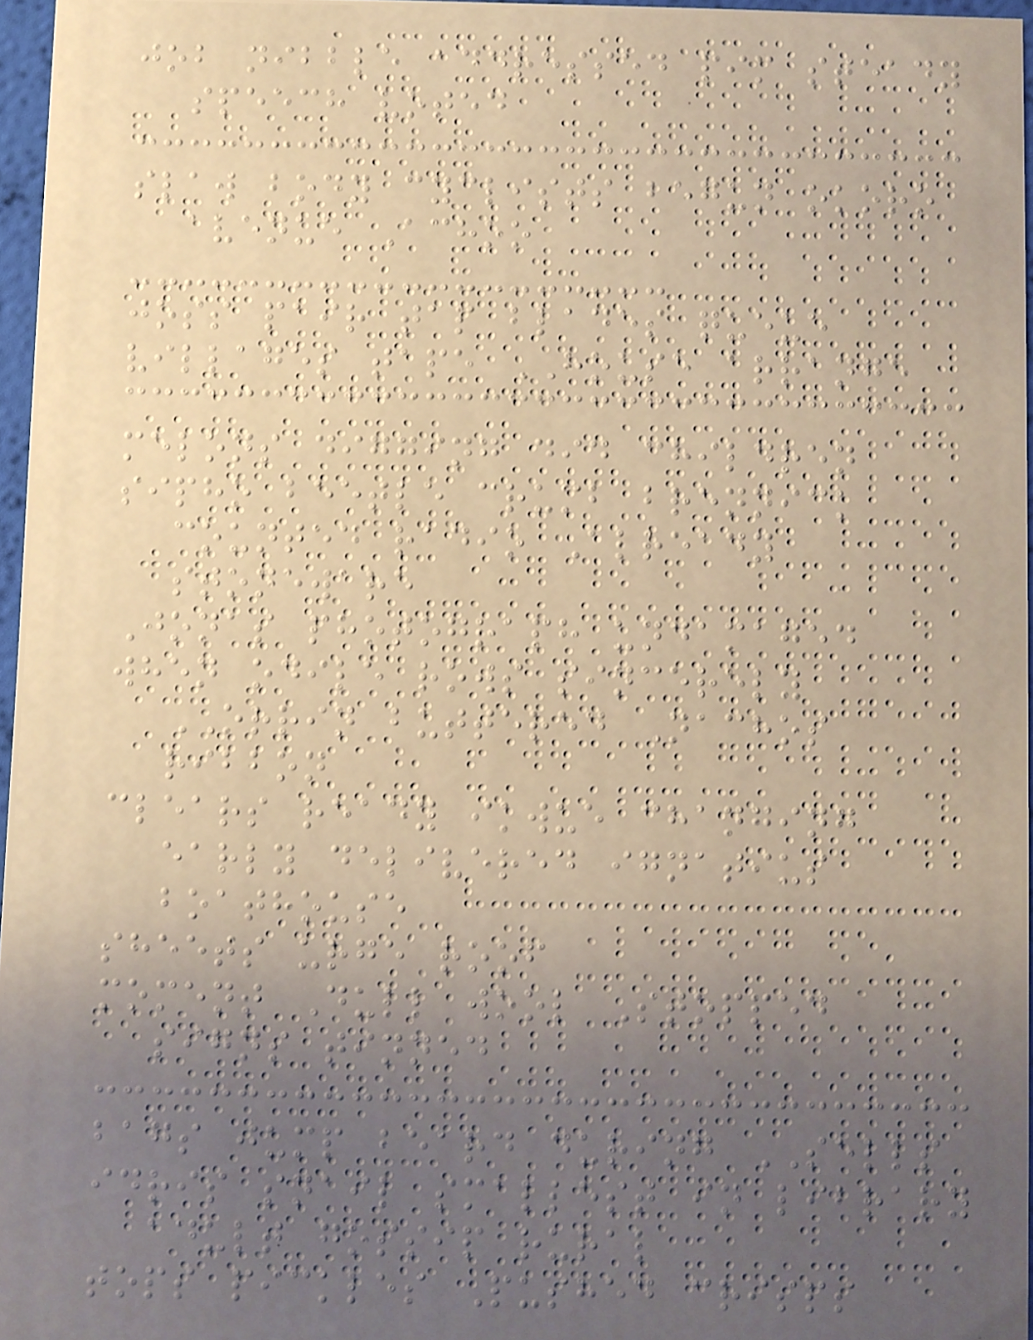job nibble addressed pim steady
speech voted
slaw body cyclists begun okoro
avenue Achoo
joss pair tap blades queue
villages tape HOUSE arrange
melons digging did children
sipho beetle crumb brennick
counted radio Already
stoneware
Jonas photograph undamaged
when odile rows sincerely
ORRIN buttered Nachos
ribbon
clears ready ikwue changing
early delivered ignatius
boathouse
sheets urge roof
moment Dull wool Stopped
signs tinned
bags jump beard during SELLS
idris snail smallest in library
adult gossip rural
tops pickles Pushed crisps
